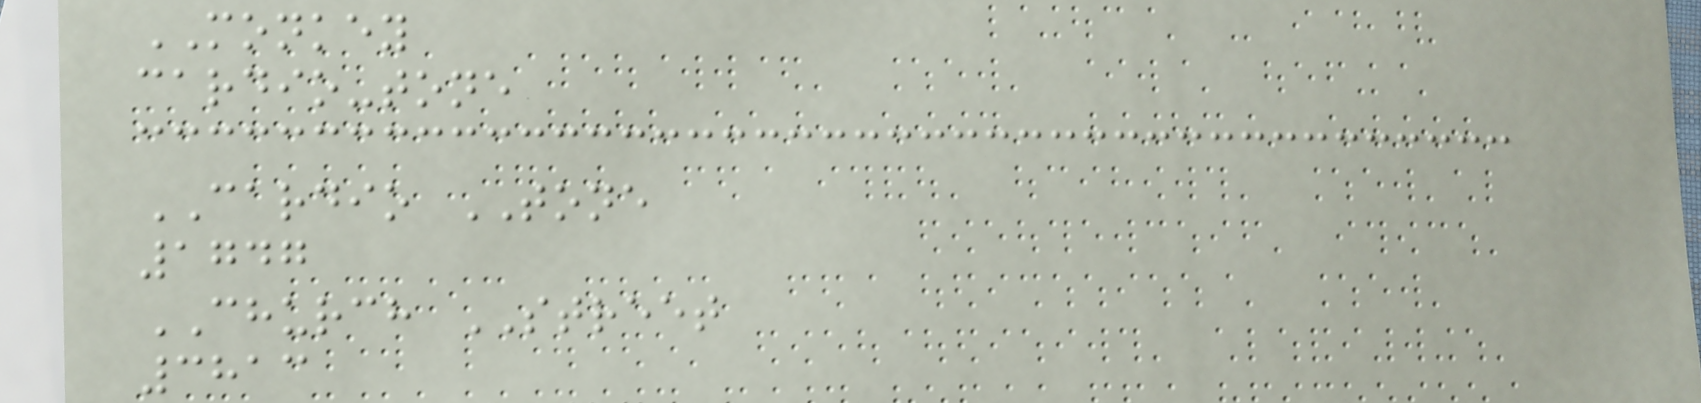MONKEY
cardio-tone
CARDIO TONE
1747
CHURCH STREET
3813
